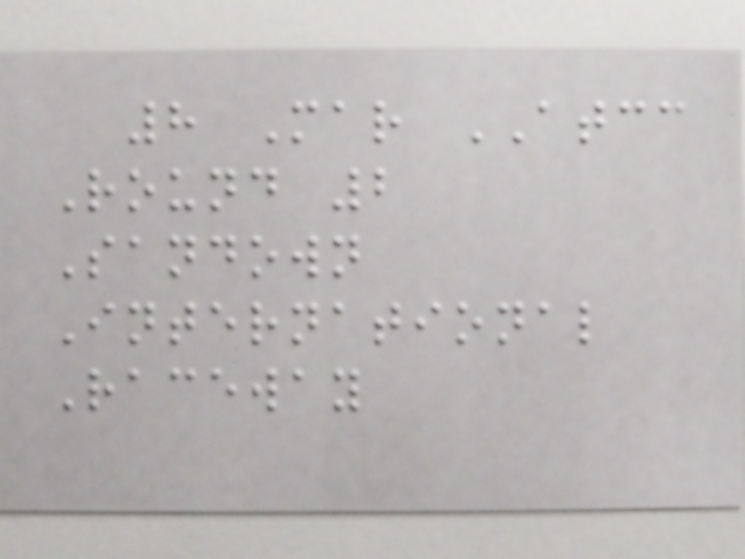8 Mar ATCC
Round 2
Sandown
International
Raceway
